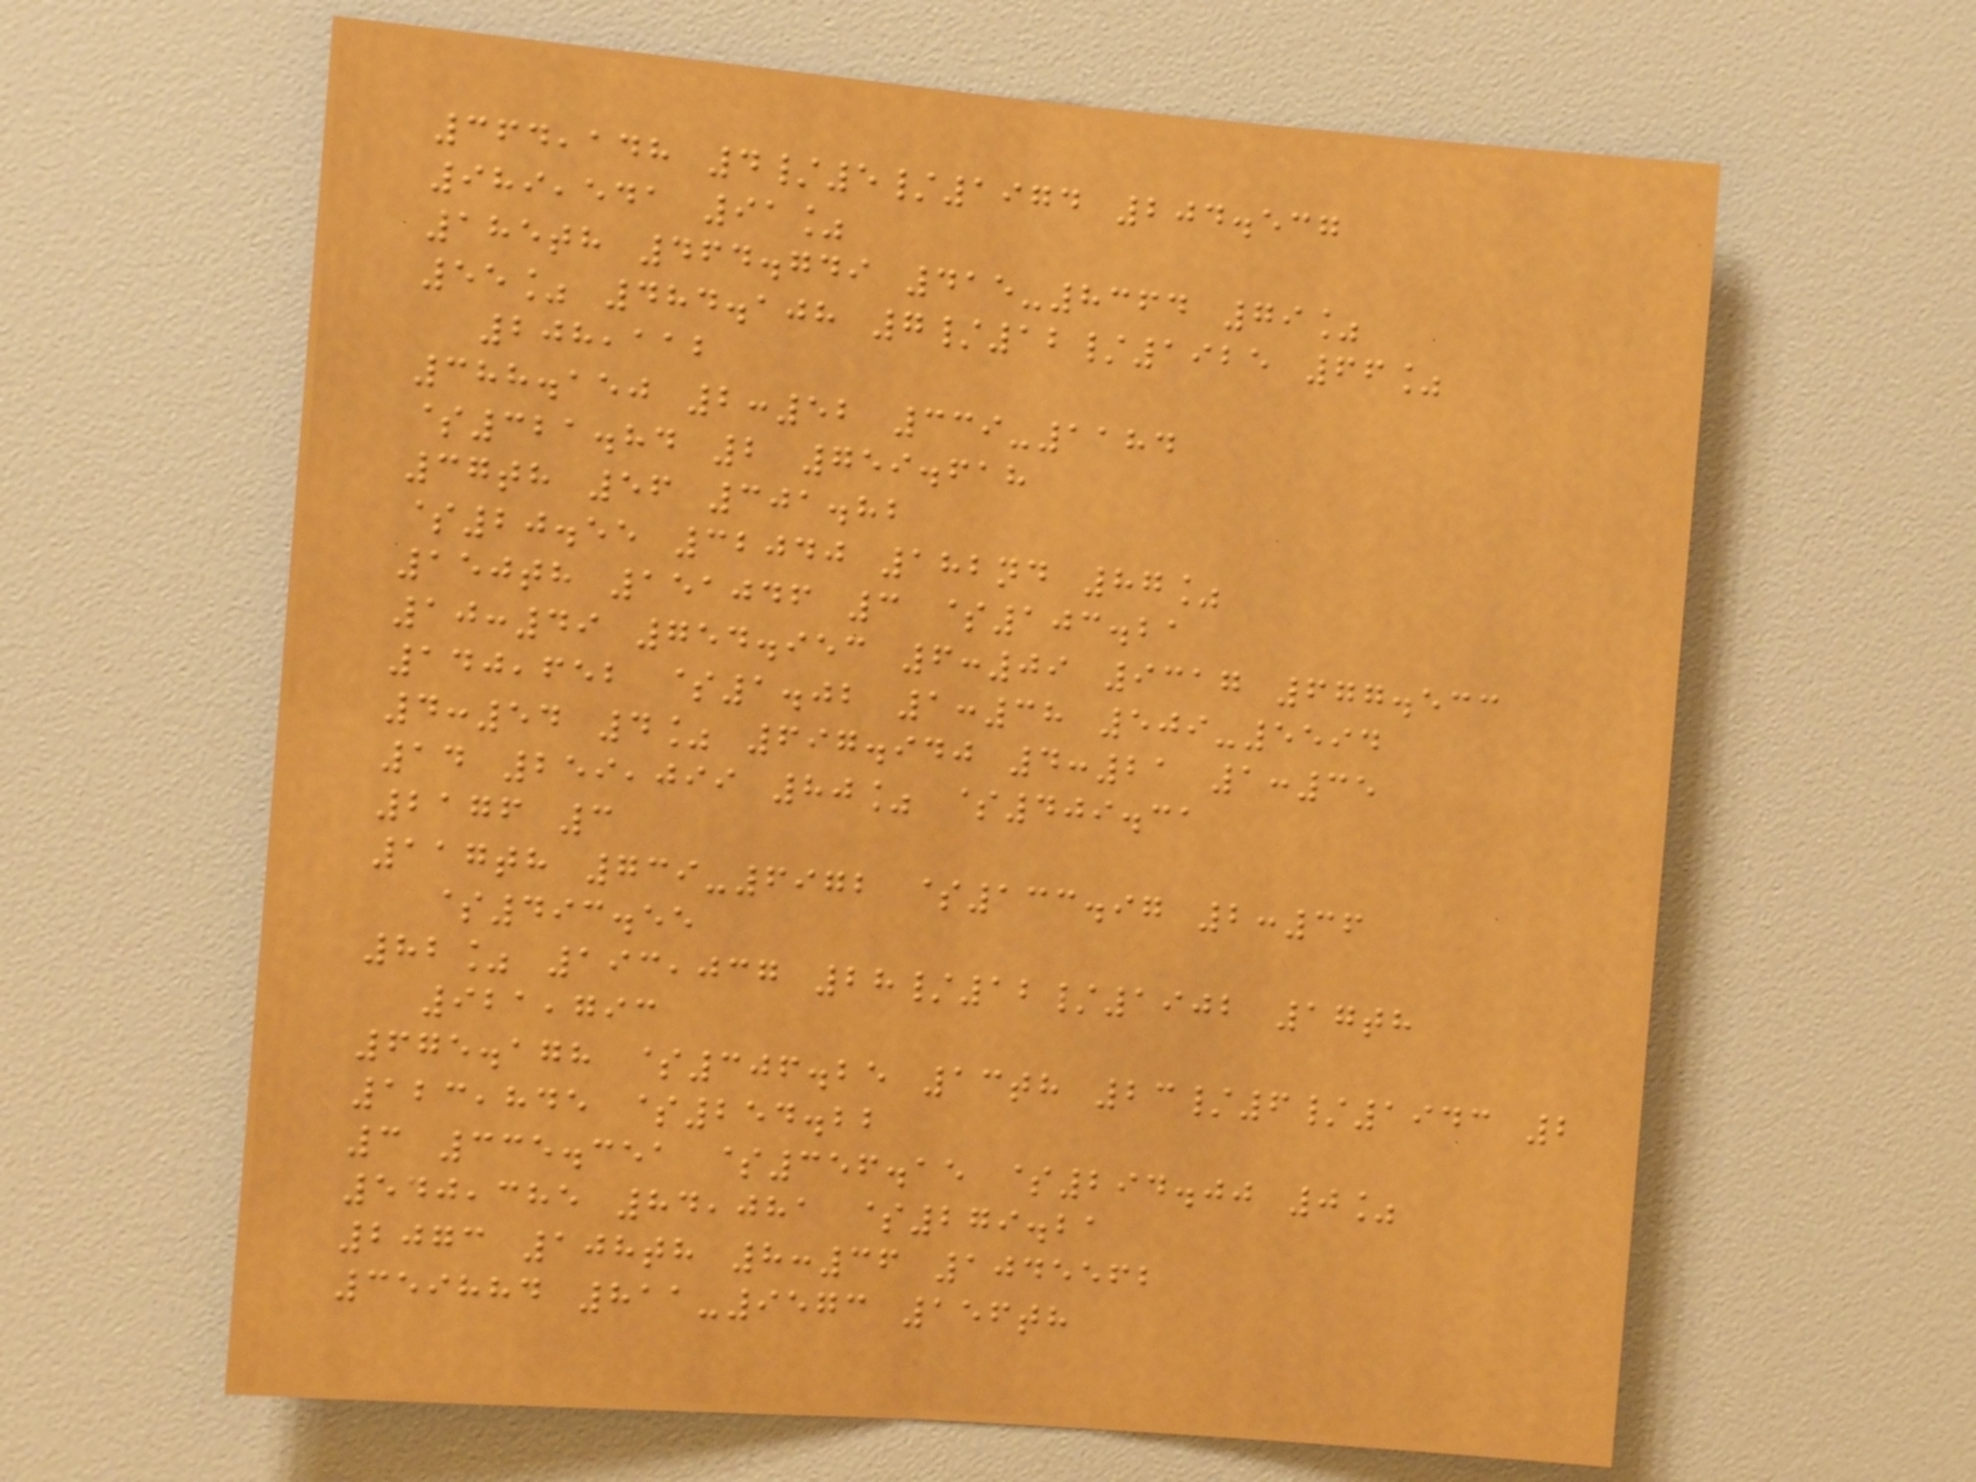364,148 4/5/1974 204.537
989,541 91%
185th 464.749 415-8364 79%
55% 484.108 7/12/1925 66%
208,112
388.150 2:52 339-1184
$321.84 2 759.618
37th 56 301.82
$20.55 32040 182nd 87%
150th 151046 3 $103.21
10:49 754.953 6:09 9317 677.533
140,652 $1.02 1:38 509-5594
4:54 4% 697.940 4:21 1:35
14 259,099 80% $409.31
2176 3
117th 739-6972 $133.97 2:36
$493.55
82% 193,037 28/12/1902 17th
921,793
675.178 $306.25 13th 23/6/1943 2
123,845 $254.22
3 335.351 $356.15 $294.00 0%
540,385 84,081 $279.21
2073 108th 8:36 1045562
359884 811-9573 156th
